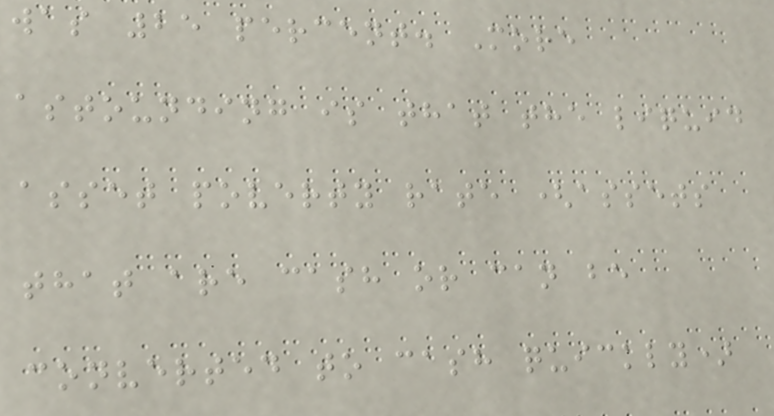was 25 percent. More
astounding is that the liquid
asset poverty rate (assets
that are cash or can be
converted to cash quickly)
